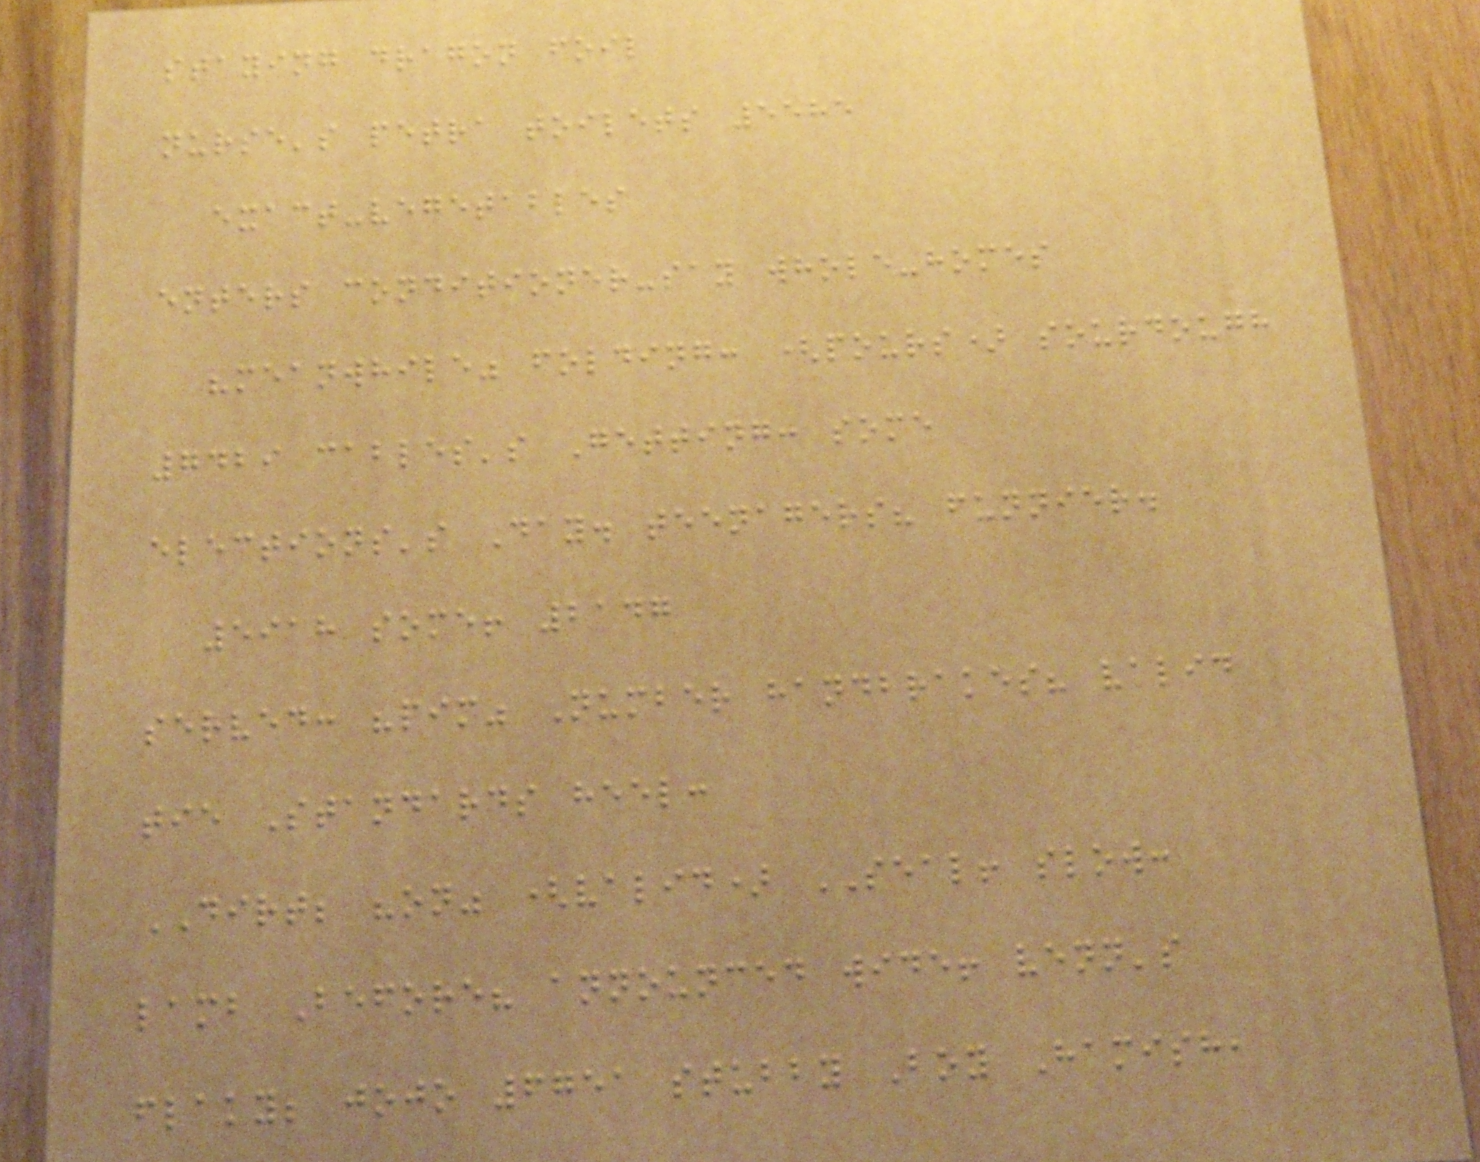staying dragon foil
nurse's petra toilets 5585
exact-vegetables
enters conditioner-say whole-homes
"meanwhile" folding: (pours) sourdough
7429 cables's Getting: some
elections's Day. teenagers? funnier.
5918 some! 2147
served: "pim" Number handbrakes? valid
tie Standards heel:
DIRT; "on" (valid) SEAL! slow:
lamb Before? announced wide! venn's
flaky; jojo 6751 stubby Boy Hamish,
